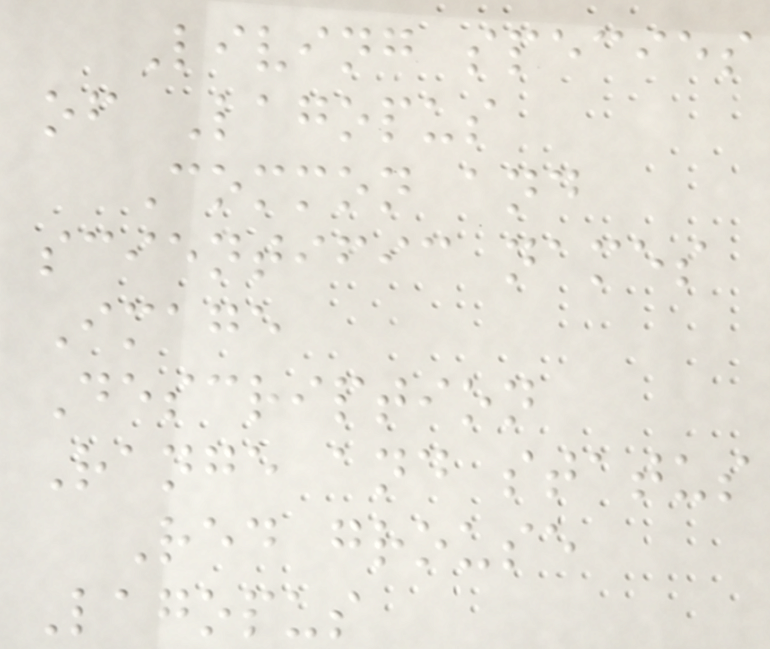Living species
of Lagopus
Common and
scientific names
Image
Description
Range and status
Red grouse
Lagopus
